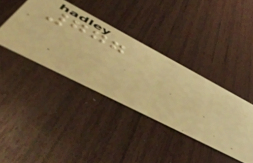777
